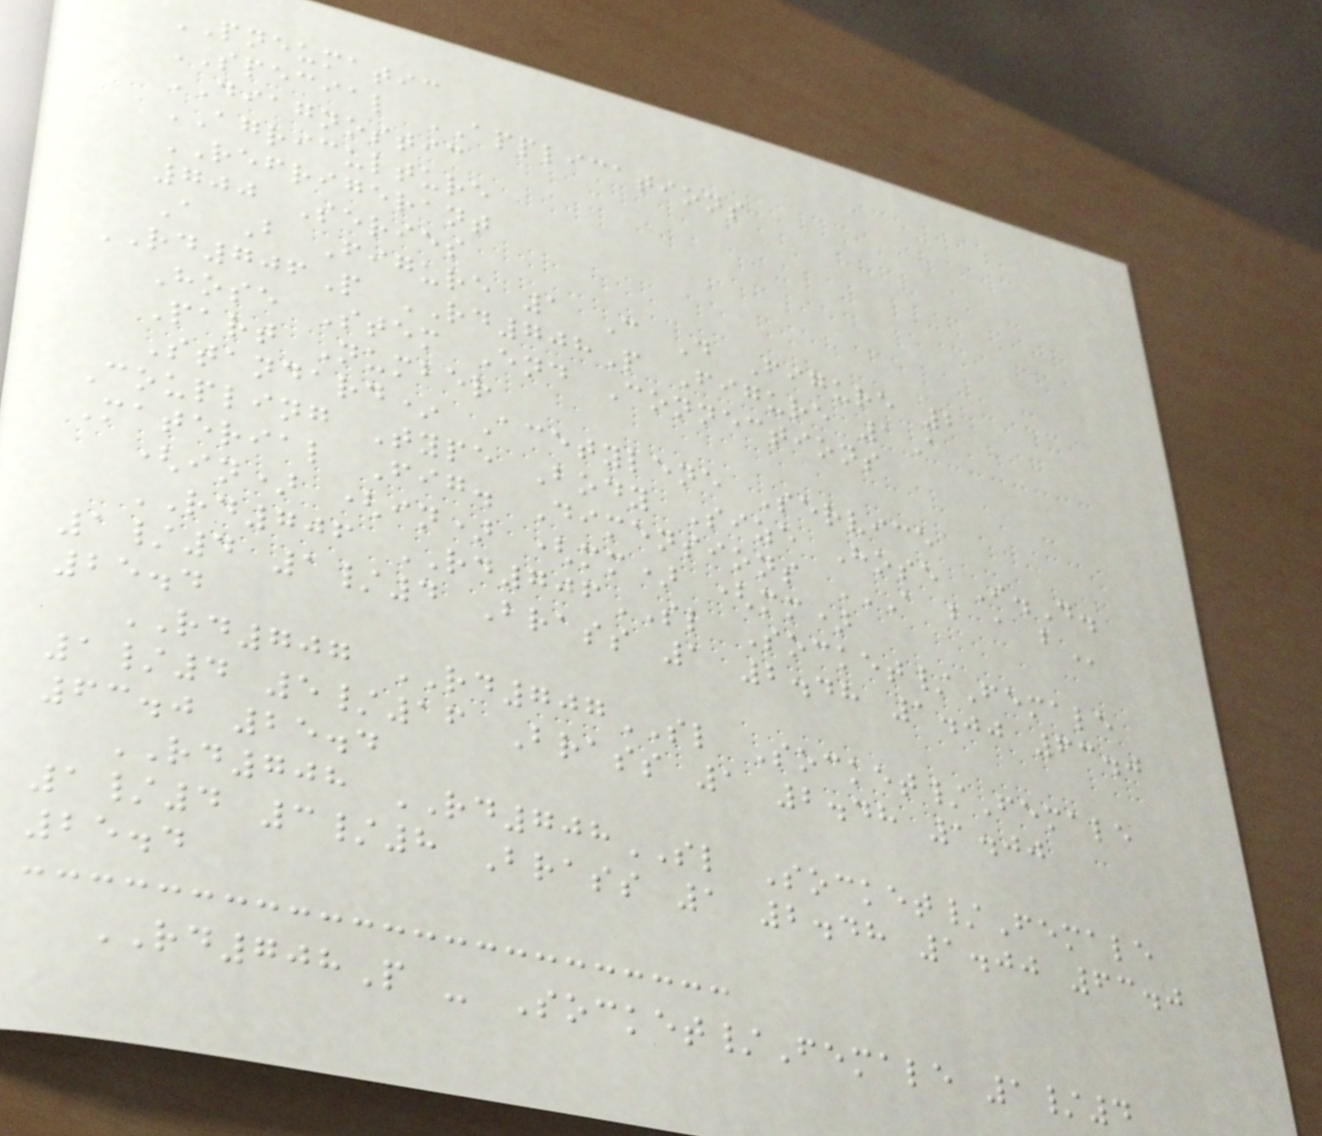PNEUMATIC
SPECIAL APPLICATIONS
DIAGNOSTIC
AGRICULTURE
REFRIGERANT
700 Series
A B Figure 1 C D Figure 2
RD706P RD708P Figure 1A
Hose Stem End Connections
Part Number
Standard* Acetylene Service
Coupling Type Body Size Hose I.D.
Material Fig. Dimensions A B A B
(in) (in) (mm) (mm)
RD706 RD706SL Socket/Female
1/4 1/4 Brass 1 2.48 1.00 63.0
25.4
RD707 RD707SL Socket/Female
1/4 5/16 Brass 1 2.48 1.00
63.0 25.4
RD708 RD708SL Socket/Female
1/4 3/8 Brass 1 2.48 1.00 63.0
25.4
RD708P - Socket/Female 1/4
